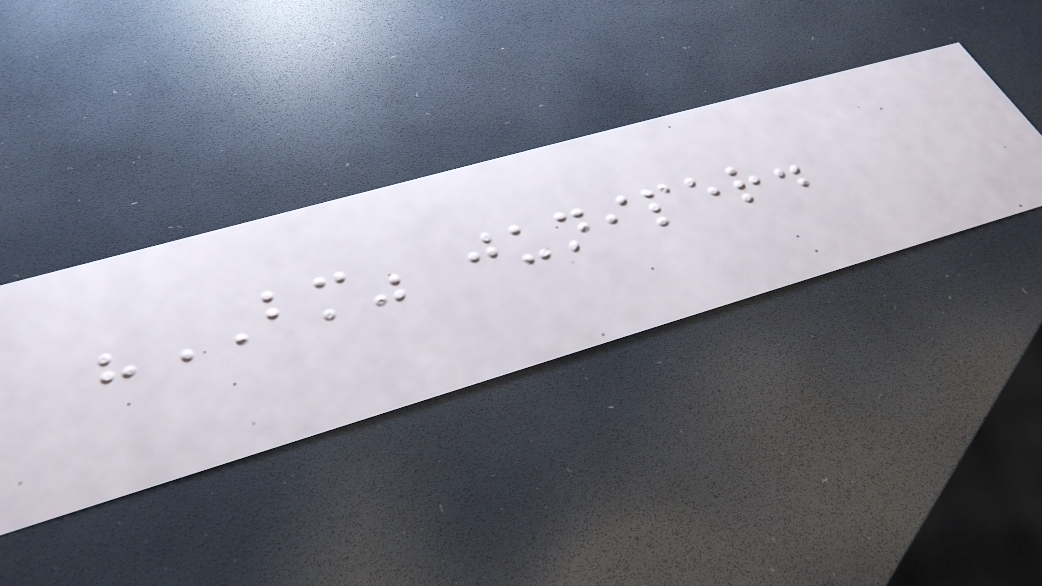"BM" juniper.
